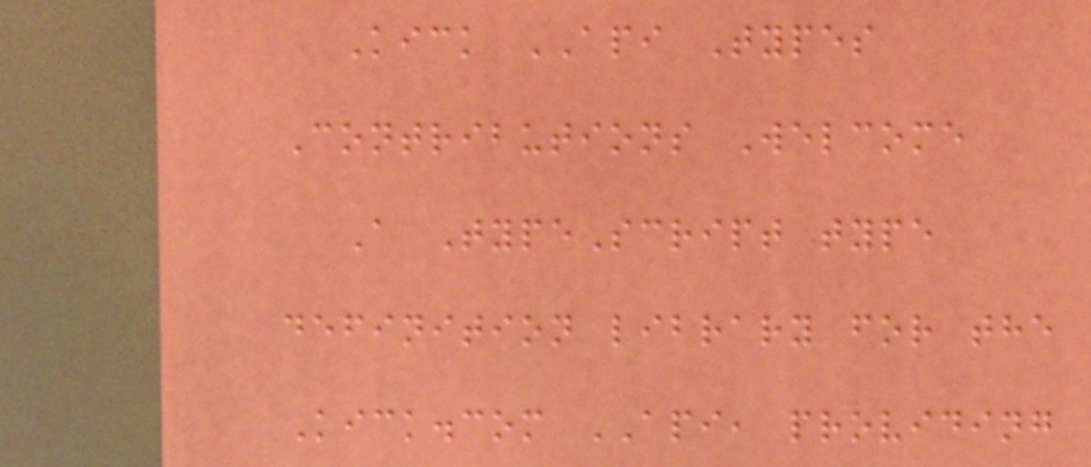Kick API Types
Contributions Welcome
A TypeScript type
definition library for the
Kick.com API, providing
